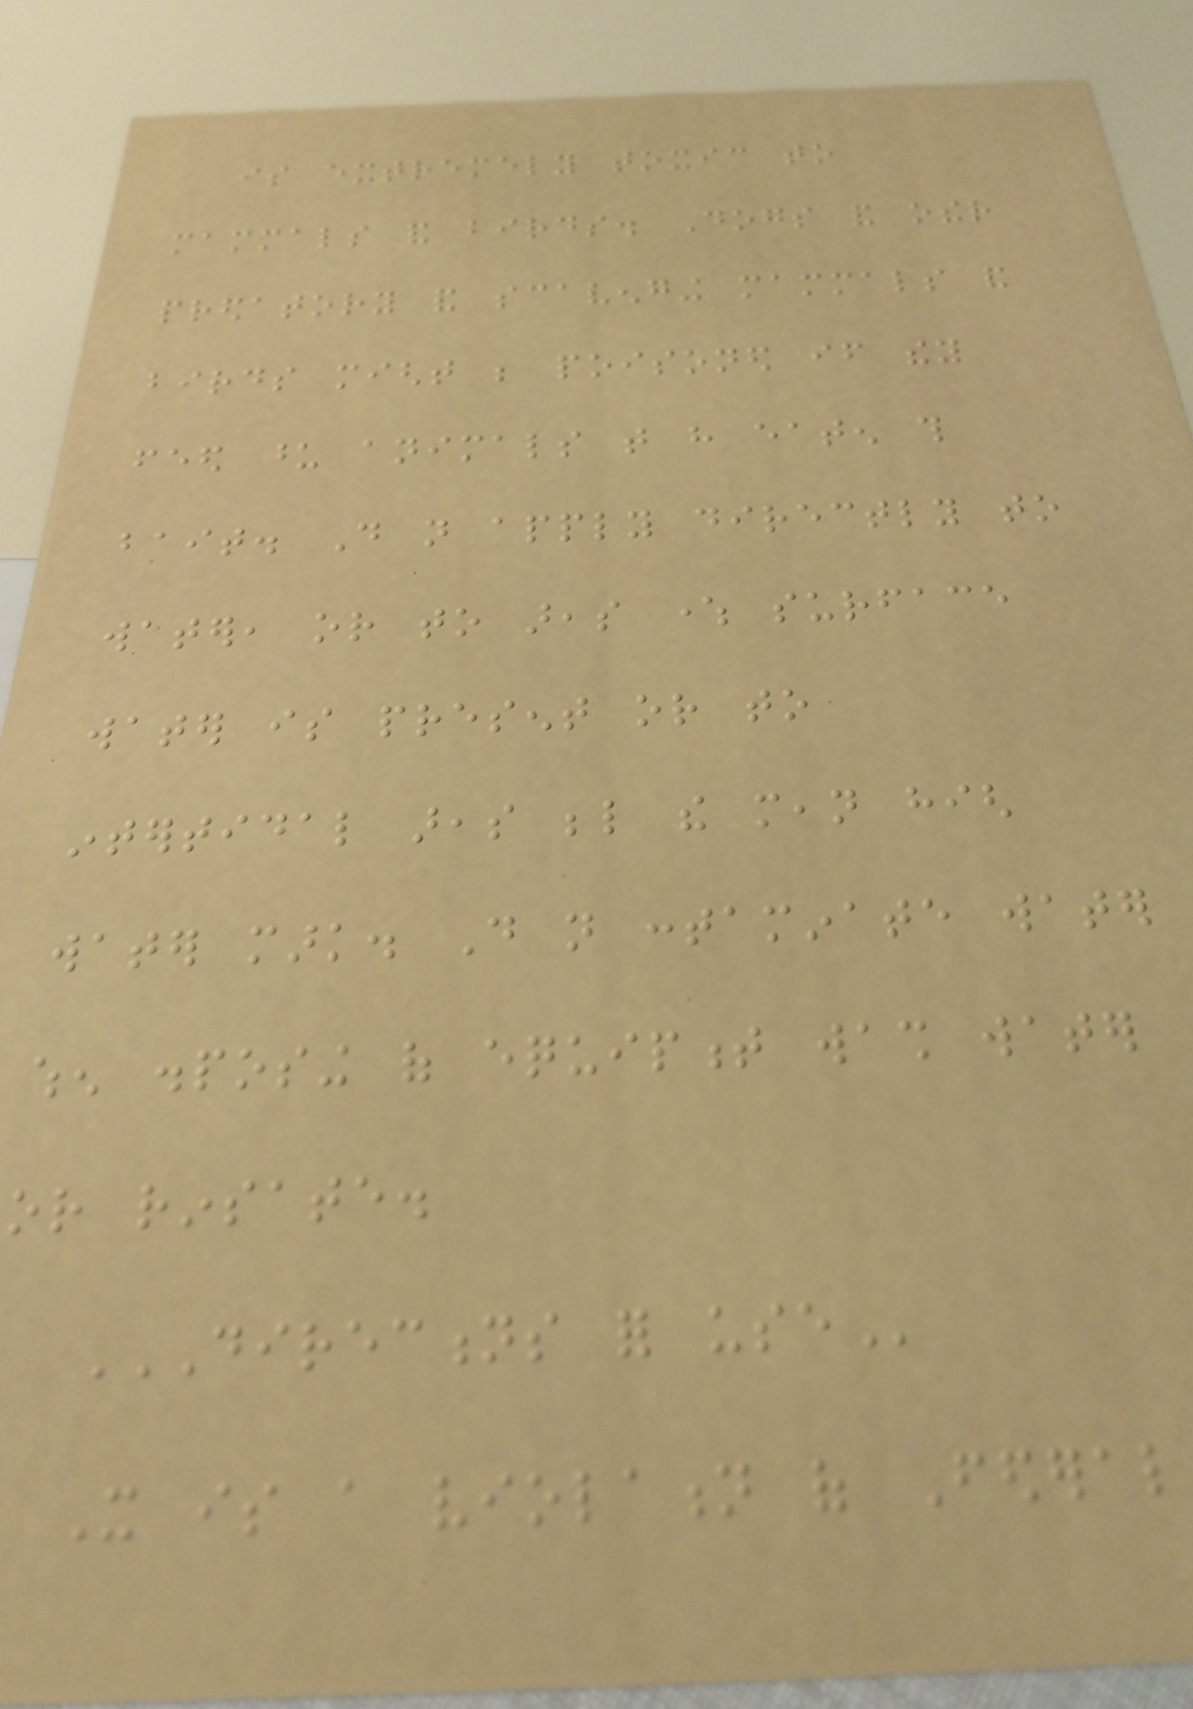is extremely toxic to
mammals and birds. Dogs and other
predatory and scavenging mammals and
birds might be poisoned if they
feed upon animals that have eaten this
bait. Do not apply directly to
water, or to areas where surface
water is present or to
intertidal areas below the mean high
water mark. Do not contaminate water
when disposing of equipment wash water
or rinsate.
DIRECTIONS FOR USE
It is a violation of Federal
